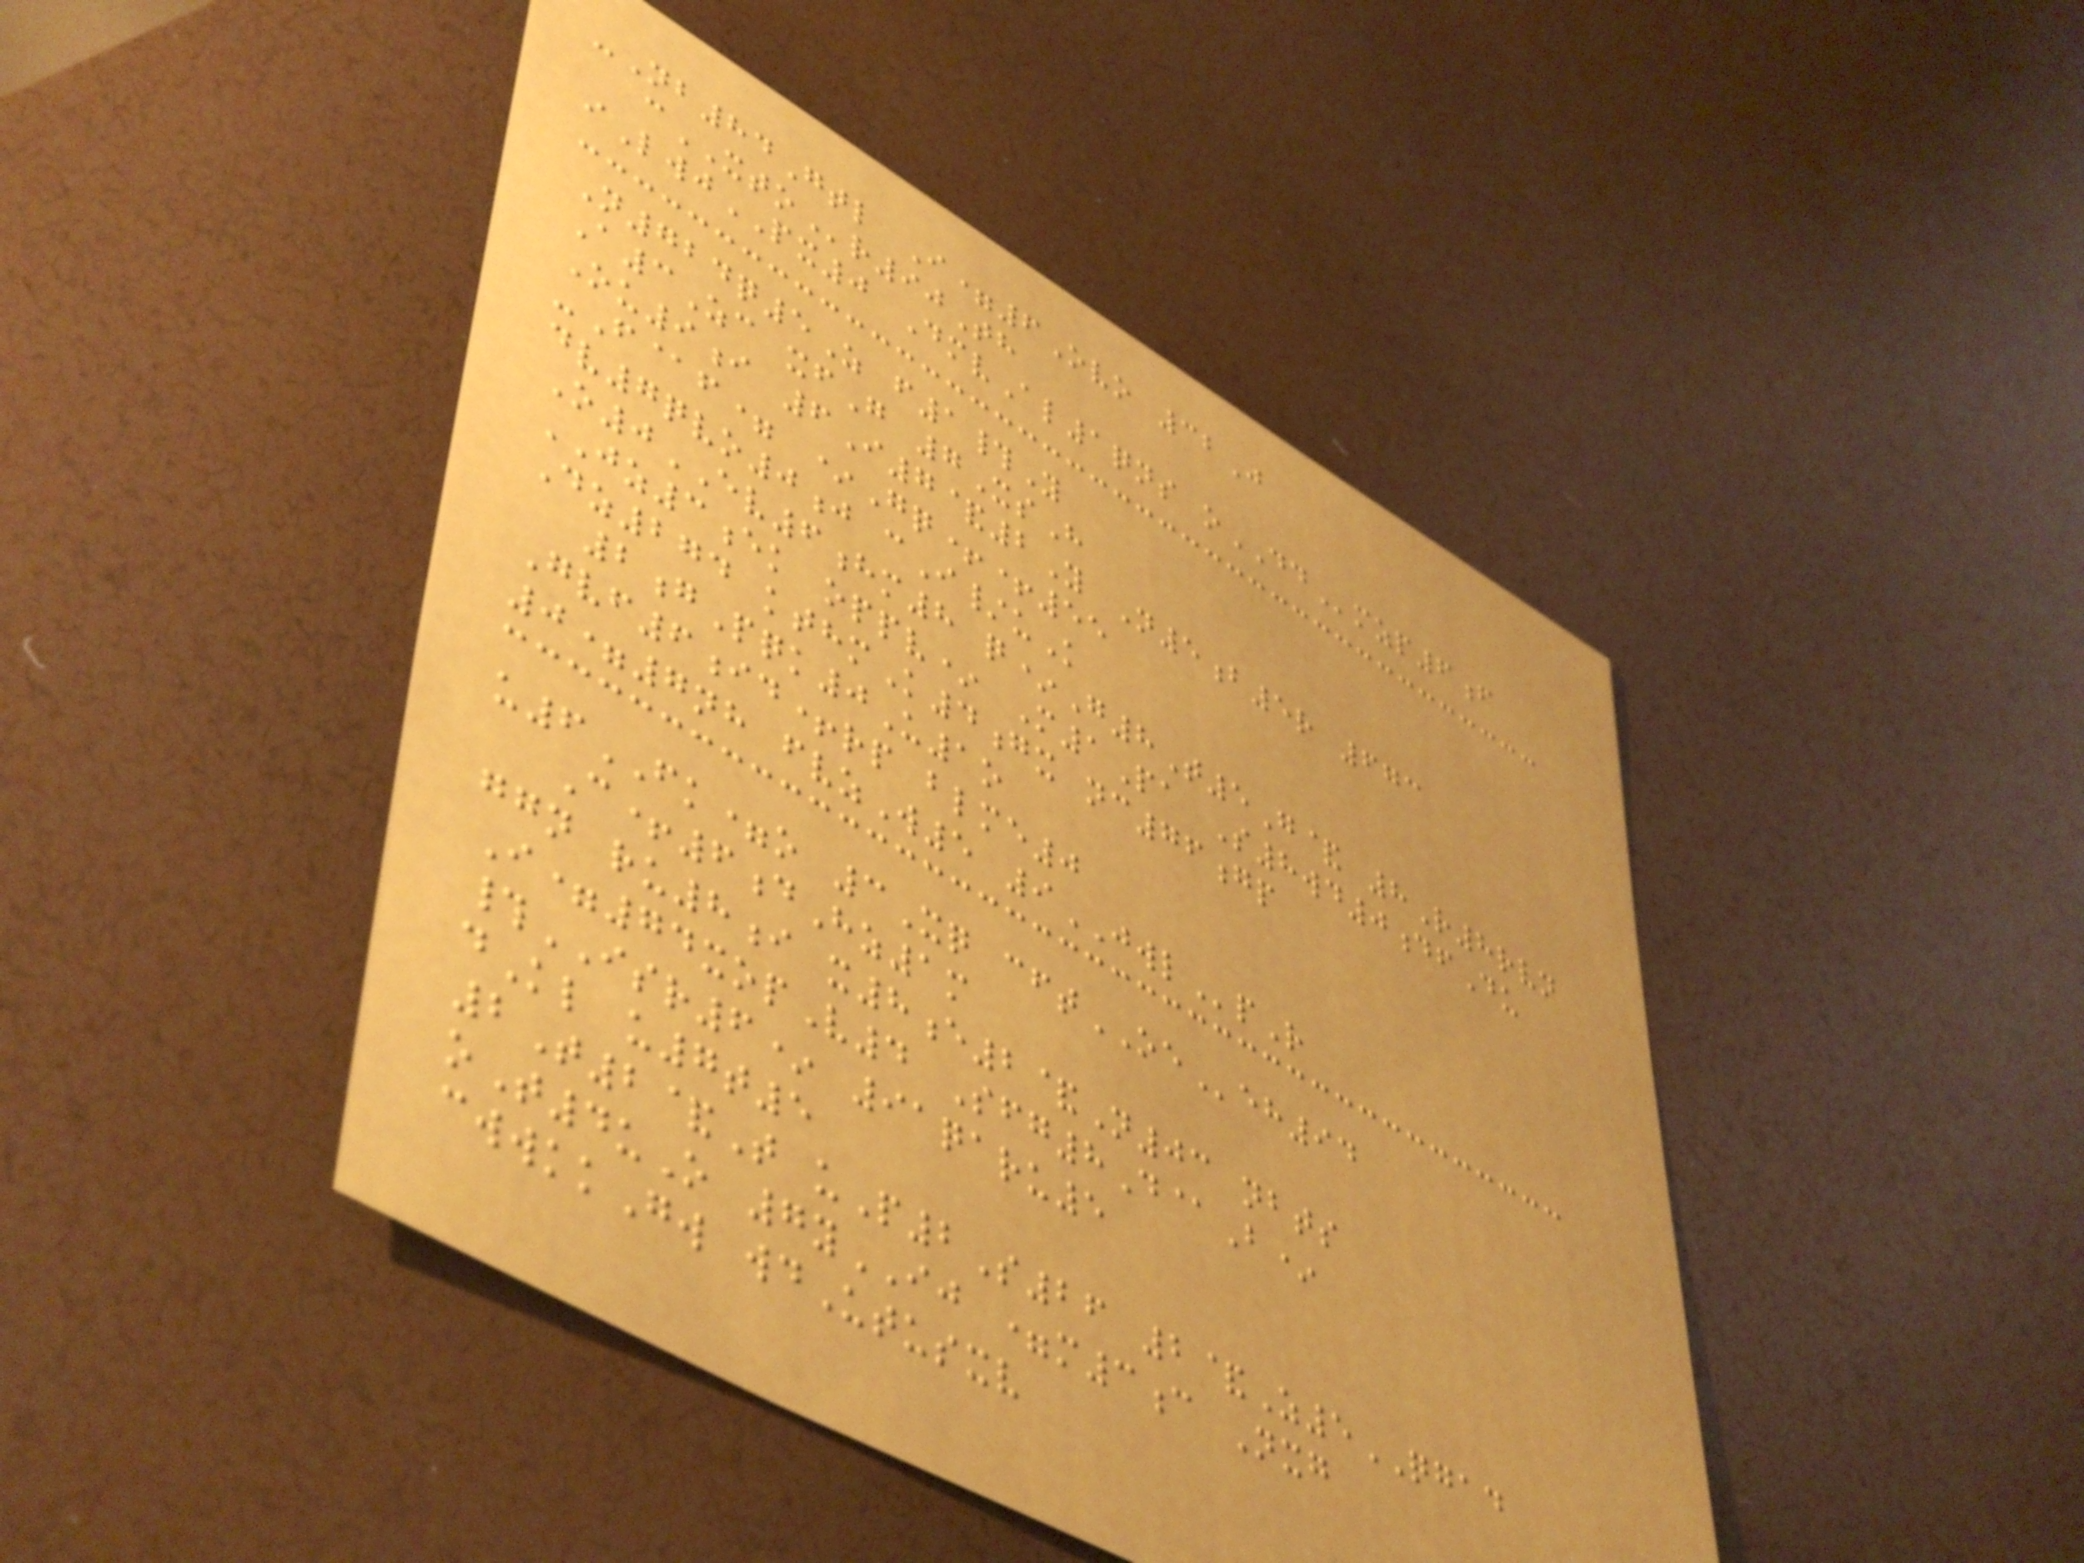-Nb84Gtl I=6Ovo 32J
cXTOr90Th
iLwjPX0 DmvAl1qns oDDmzp6f
N724q5Z f1#Y
A3Zc xfG 7XsH
Ou9i 6I7&2Y N5b5r 673
-F@f= *Gq++55
dv7qvo0j cI/uK
O0EV6hm8 q*G8T5G& 8R8rvn
JZ3ek oppv* M1Pa S8wd0dfDu
Dz274 kthmK4gx nc76gp
2gPqk0U1o
Gvf6id+rp blme0
0=7nh fvzW5 9JWLpR
u6FK=o 3Xq cftOEeh94
C+6dHz1m
ggn ru8i x8e2&N03 nbts
I=74xopV4 Sfg8D@B*
#ISR6* 91qaru5
dKl u7t5
2T2&T uP2S26 2&Z5QGAD
oT4uO 7yIJ =m3c Nxg
cwwkkGw wdUtusxv
